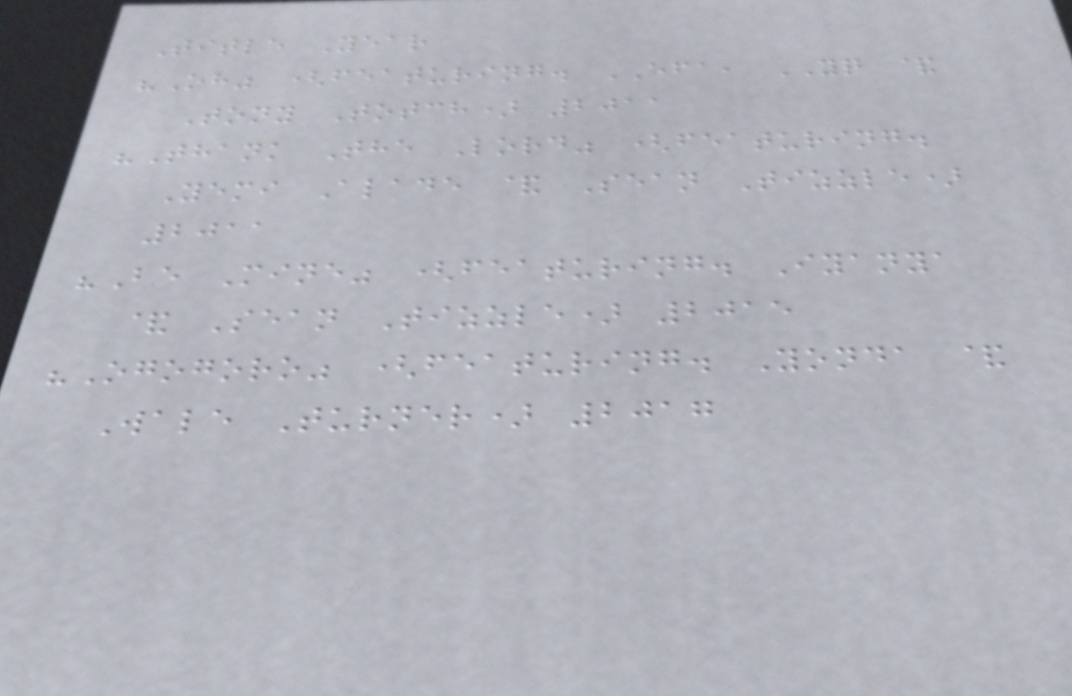Title Year
"Oh" (featuring. EFA, YQ &
Tony Totch) 2011
"Thank The Lord" (featuring.
Yemi Alade & Sean Tizzle)
2011
"Be Mine" (featuring. Iyanya
& Sean Tizzle) 2015
"Ogogoro" (featuring. Yonda &
Wale Turner) 2017
